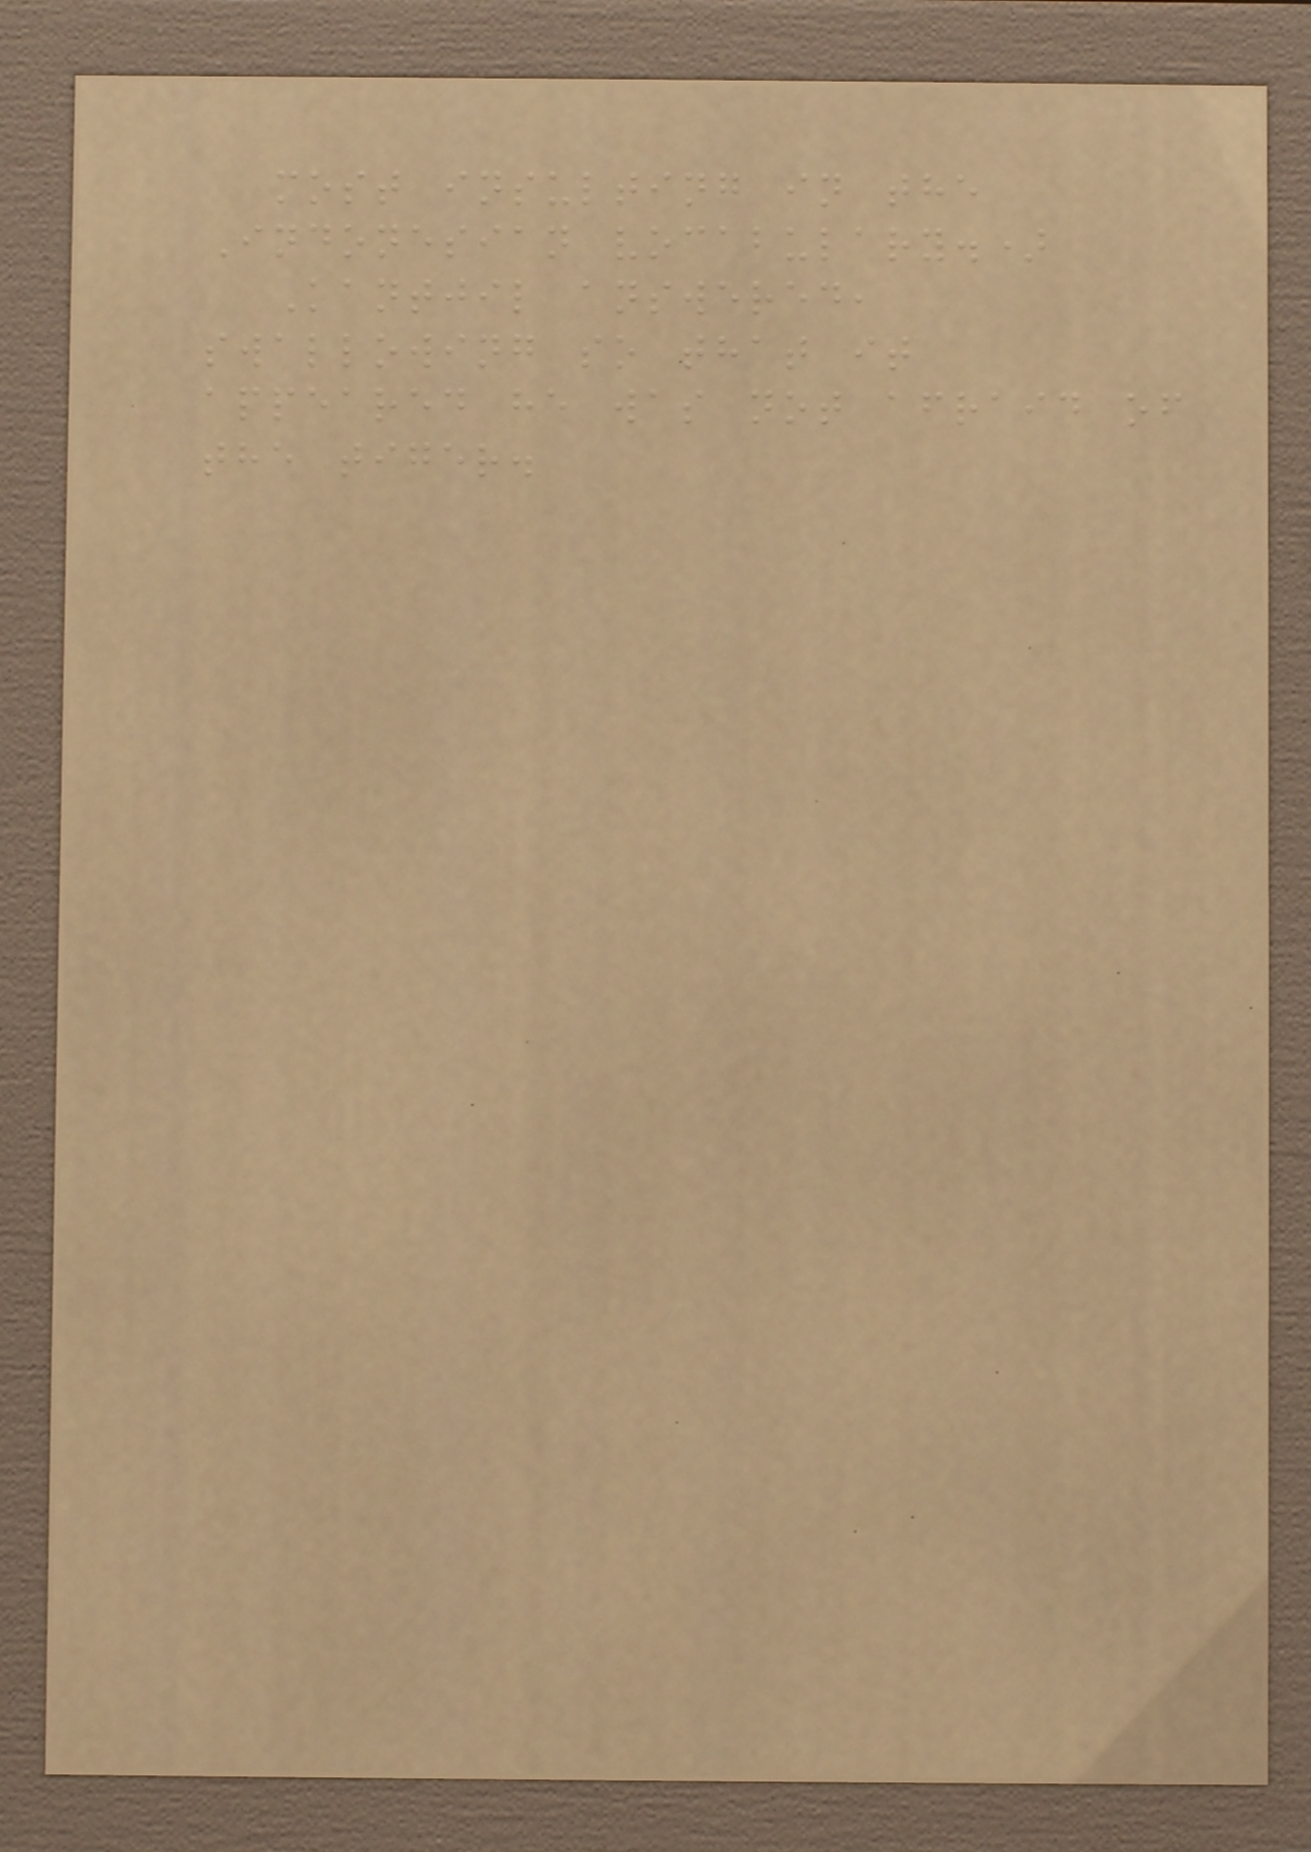most insulting in the
Indonesian vocabulary.)
Kantjil answered,
swallowing so that it
appeared he was not afraid of
the tiger.
